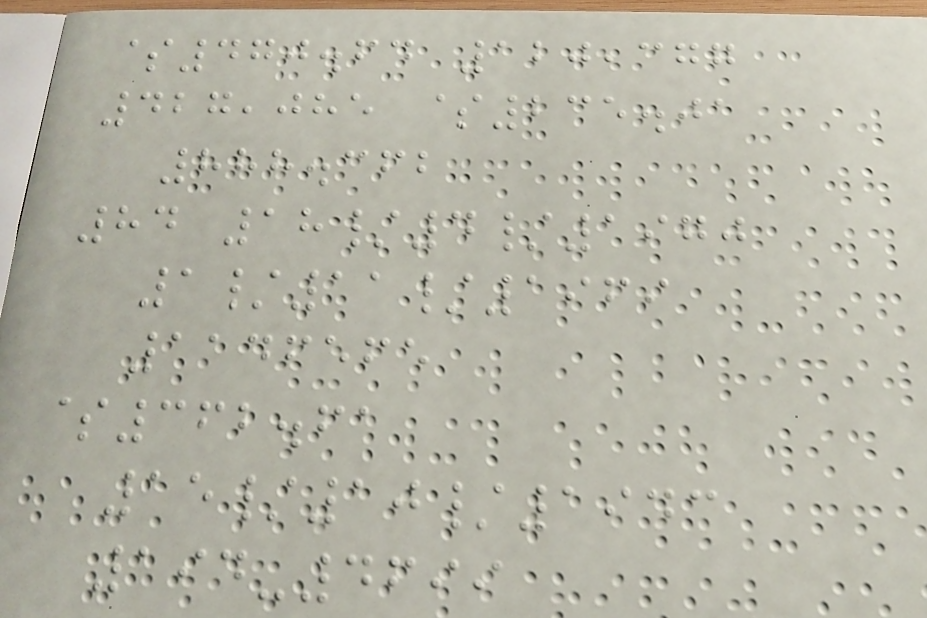$470.64 120,377
427,085 $235.01
888.362
84 18/4/1970
1/11/1969
1146565
$362.61
15/10/1943
194-4699
